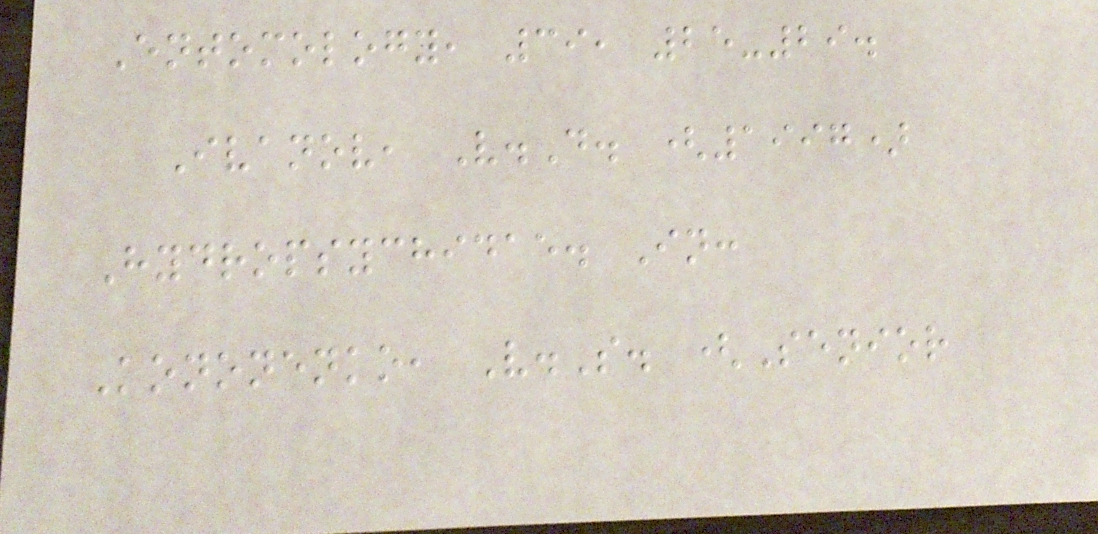Entomology, 39, 25-29.
Ivanov, V.D. (1997)
Hydropsychidae. In:
Kononenko, V.S. (Senior
